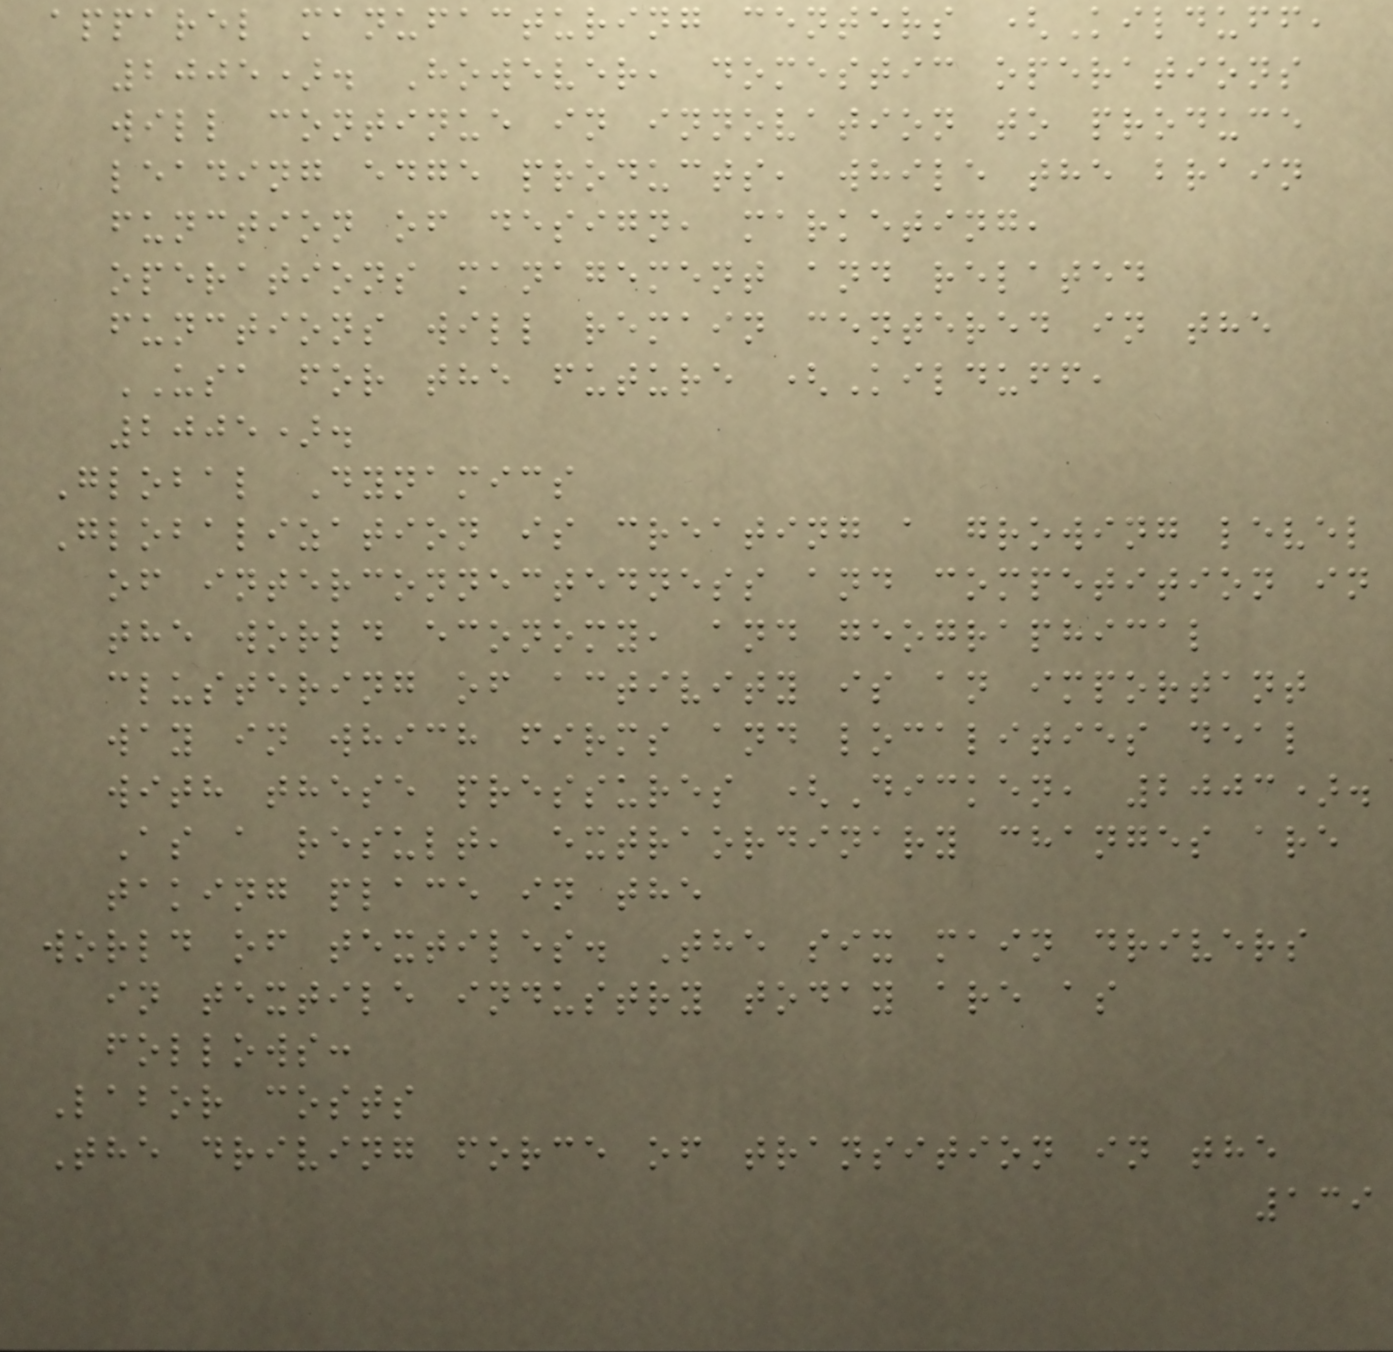apparel manufacturing centers (Kilduff,
2005). However, domestic operations
will continue in innovation to produce
leading edge products, while the brain
function of design, marketing,
operations management and related
functions will remain centered in the
USA for the future (Kilduff,
2005).
Global Dynamics
Globalization is creating a growing level
of interconnectedness and competition in
the world economy, and geographical
clustering of activity is an important
way in which firms and localities deal
with these pressures (Dicken, 2003).
As a result, extraordinary changes are
taking place in the
world of textiles. The six main drivers
in textile industry today are as
follows:
Labor costs
The driving force of transition in the
139
